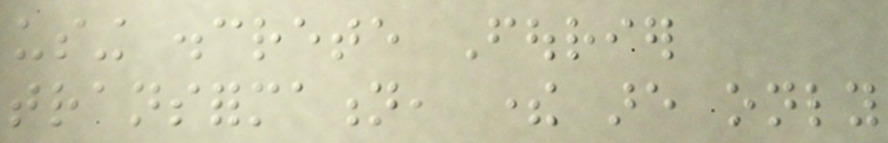using discrete Fourier
transformation, there are only
